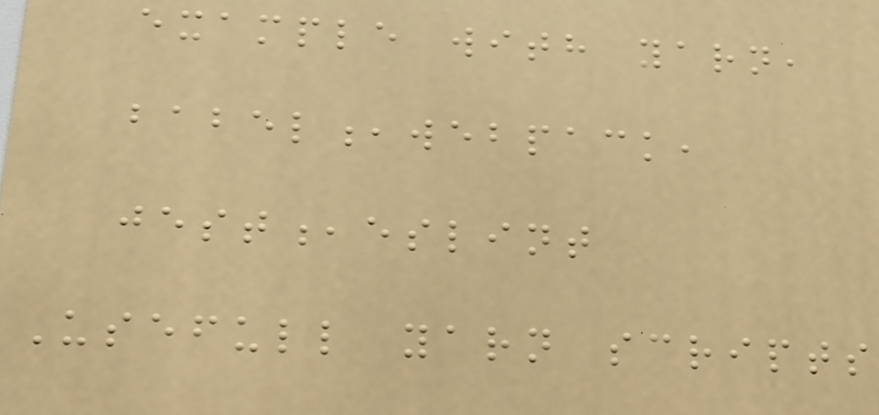example with yarn,
babel,webpack,
jest,eslint
Usefull yarn scripts
